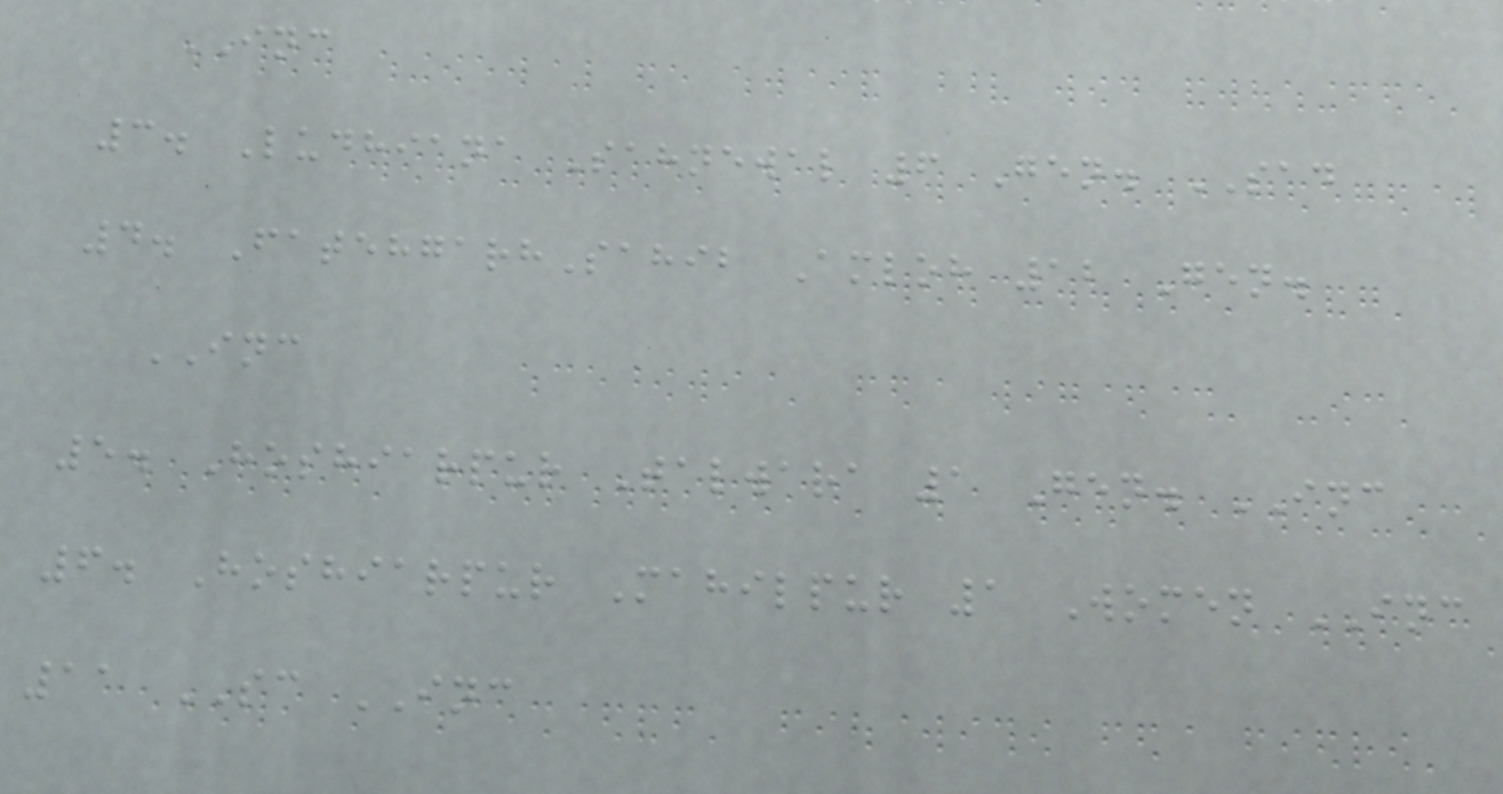INC
3. Ludhiana Sahnewal 6 Gen. SAD
4. FatehgarhSahib Amloh 12 Gen.
INC
5. Hoshiarpur Talwara 1 Gen. INC
6. Hoshiarpur Mahilpur 1 Women INC
11 SC INC
